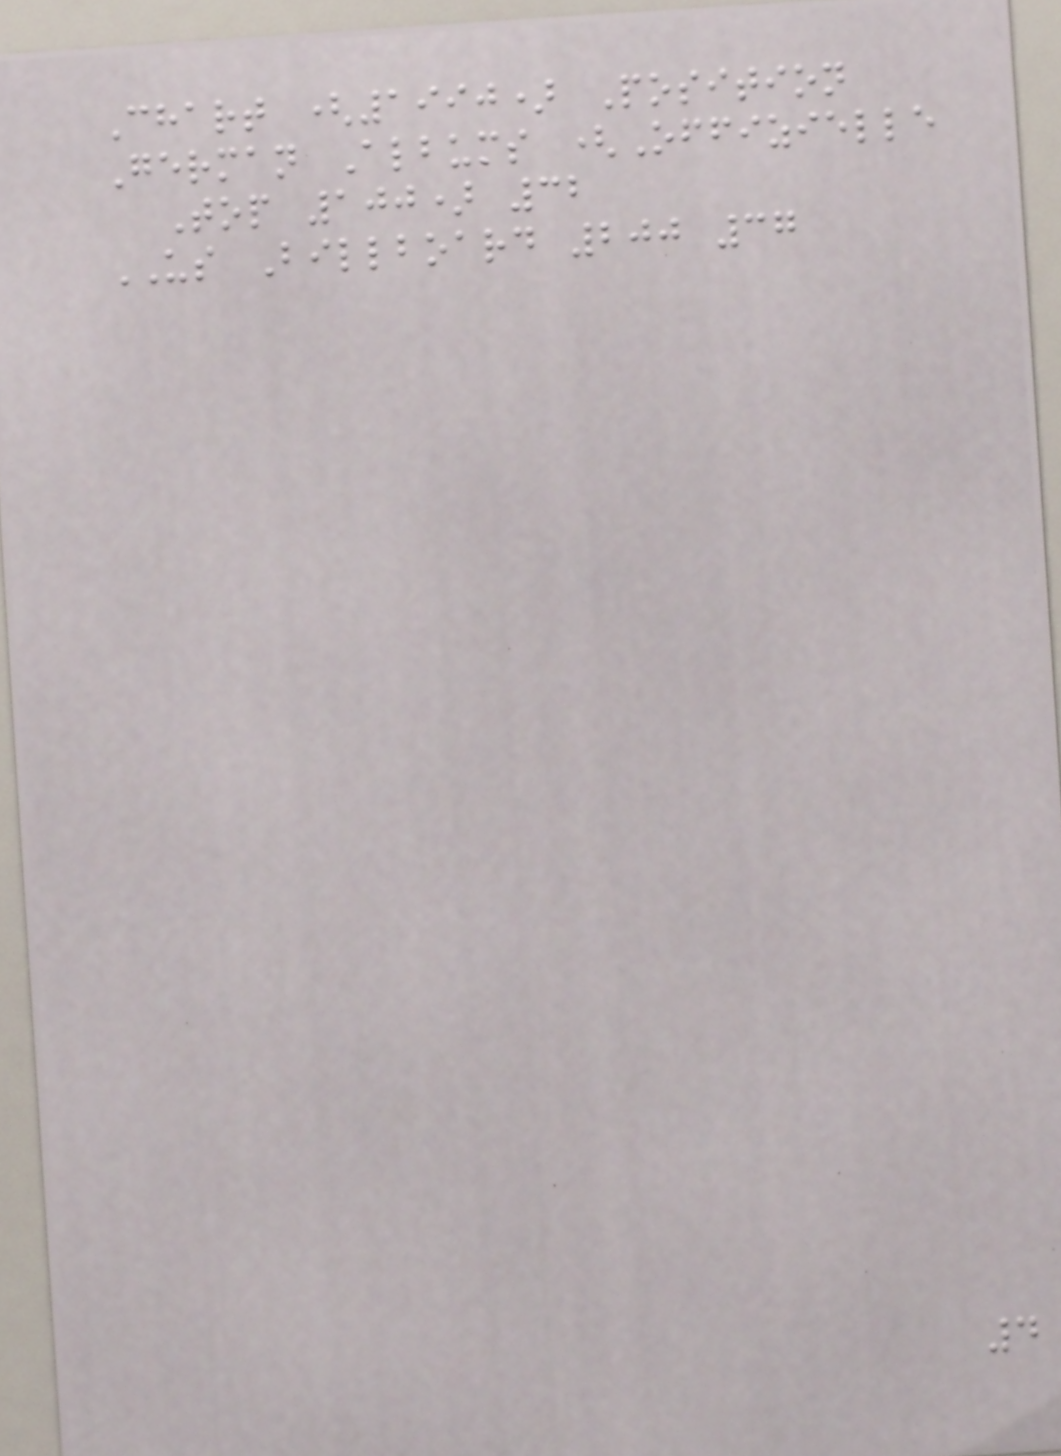Chart (1990) Position
German Albums (Offizielle
Top 100) 32
US Billboard 200 37
4
